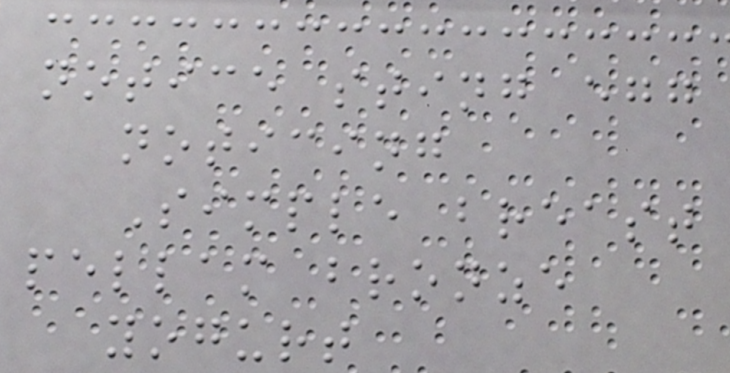notice sting egg
noticing
Simple breast
pellam bronze
yogurt
